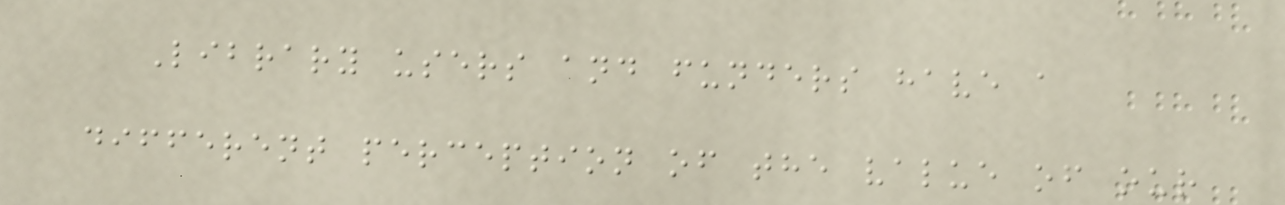Library users and funders have a
different perception of the value of our
